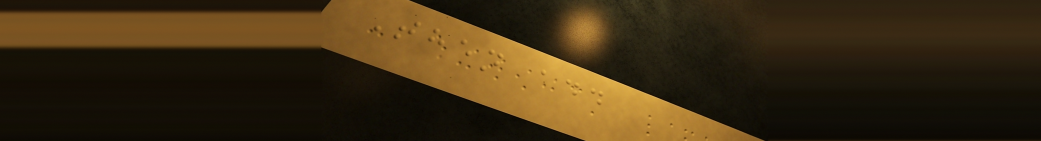Then add
